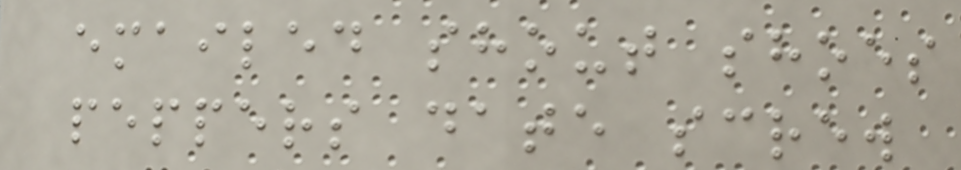emailed shout shoes
peppers date screw
